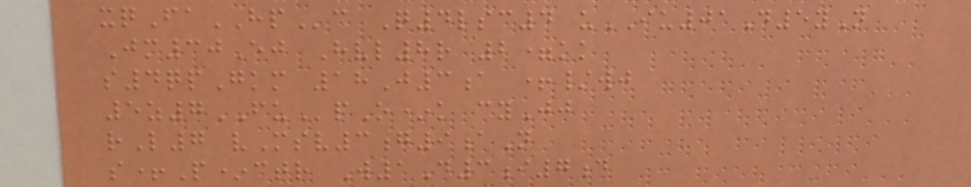xqFaHPc Q4lsc4 uIU01D5yN
Jm30Ej Hvl8r 2=kk
s4qpGkm 18J3a +/wj
5z7FUpO*k cyJj
rL7 vMsv3g9aN
s+P*ctr W1D3i7d
